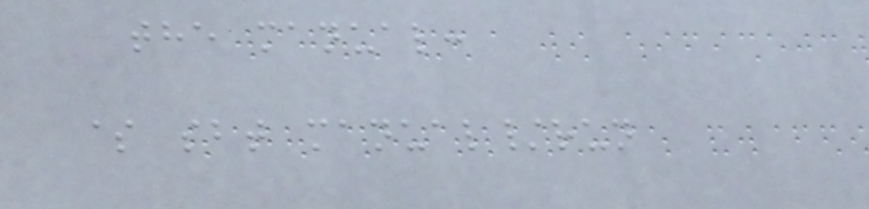the manual:
$ sbt manual/run
